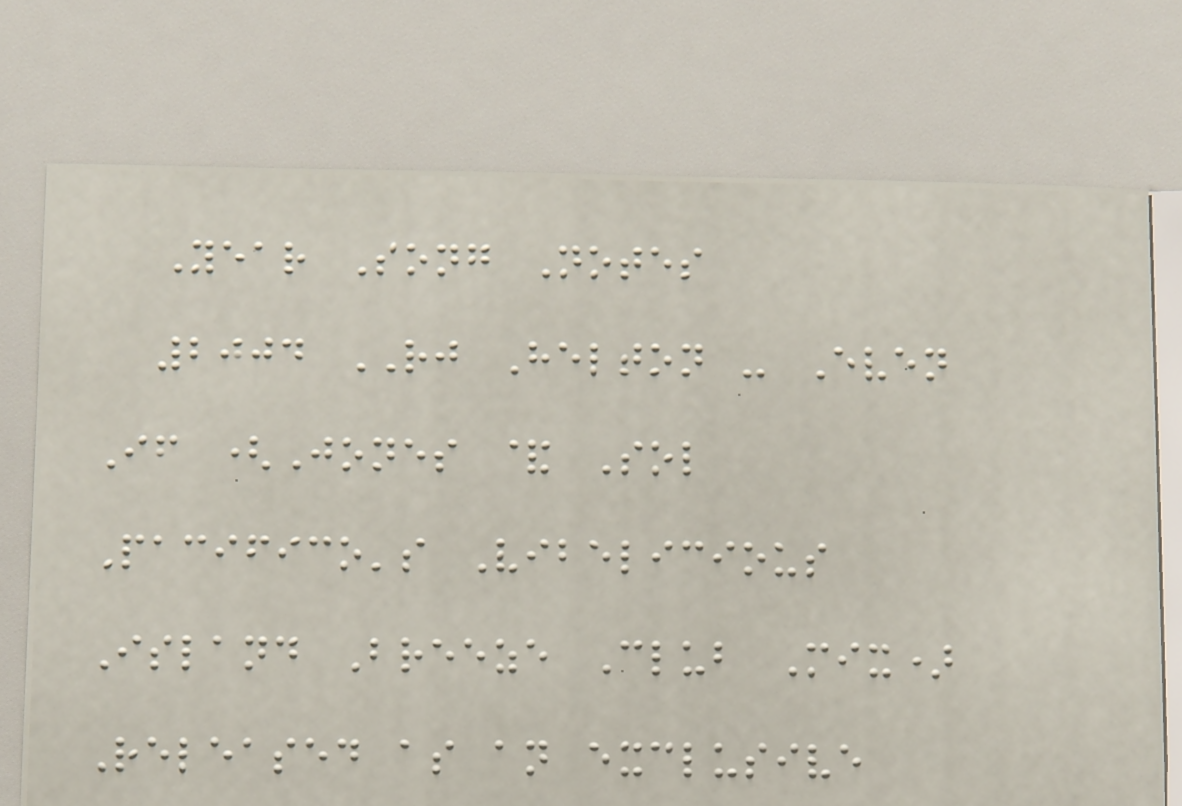Year Song Notes
2004 RJ Helton - Even
If (Jones & Sol
Pacifico's Vibelicious
Island Breeze Club Mix)
Released as an exclusive
